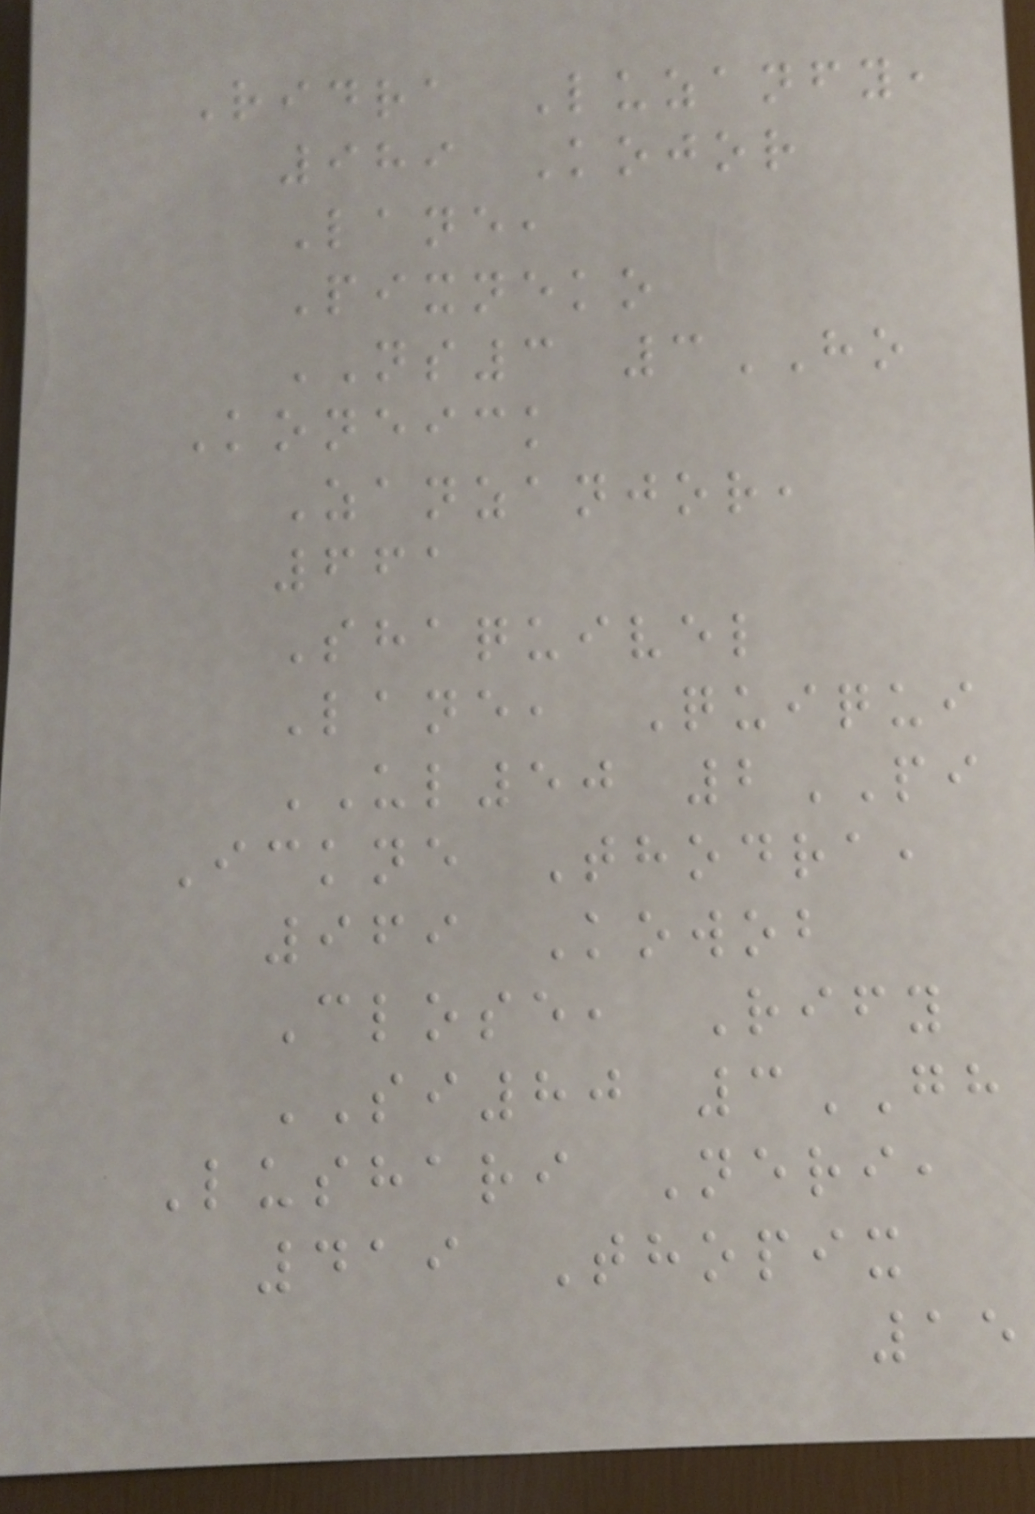Ridra Luzanfy,
989 Kojor
Lane,
Pixneko
NS3 3HO
Koneick
Zanzanjor,
661
Shaquivel
Lane, Quiqui
UL50 2PI
Ickne Thodra,
969 Kowob
Close, Rify
SI80 3GH
Lushari Neri,
419 Thopix
15
